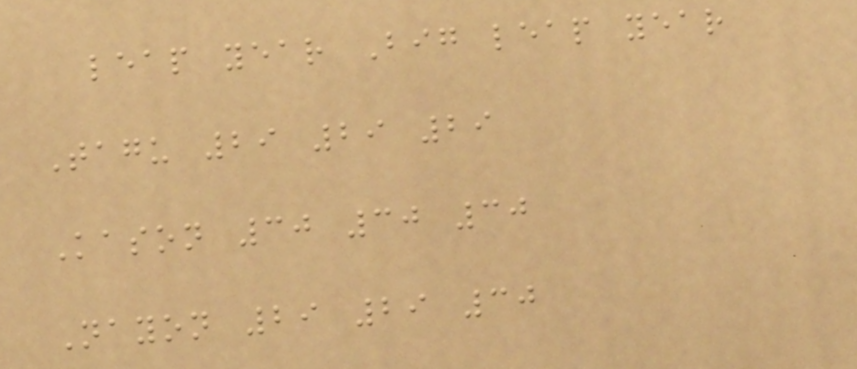leap year Big leap year
Tagu 29 29 29
Kason 30 30 30
Nayon 29 29 30
